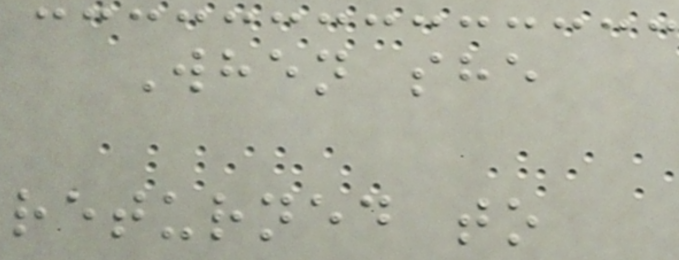When she
returned to
